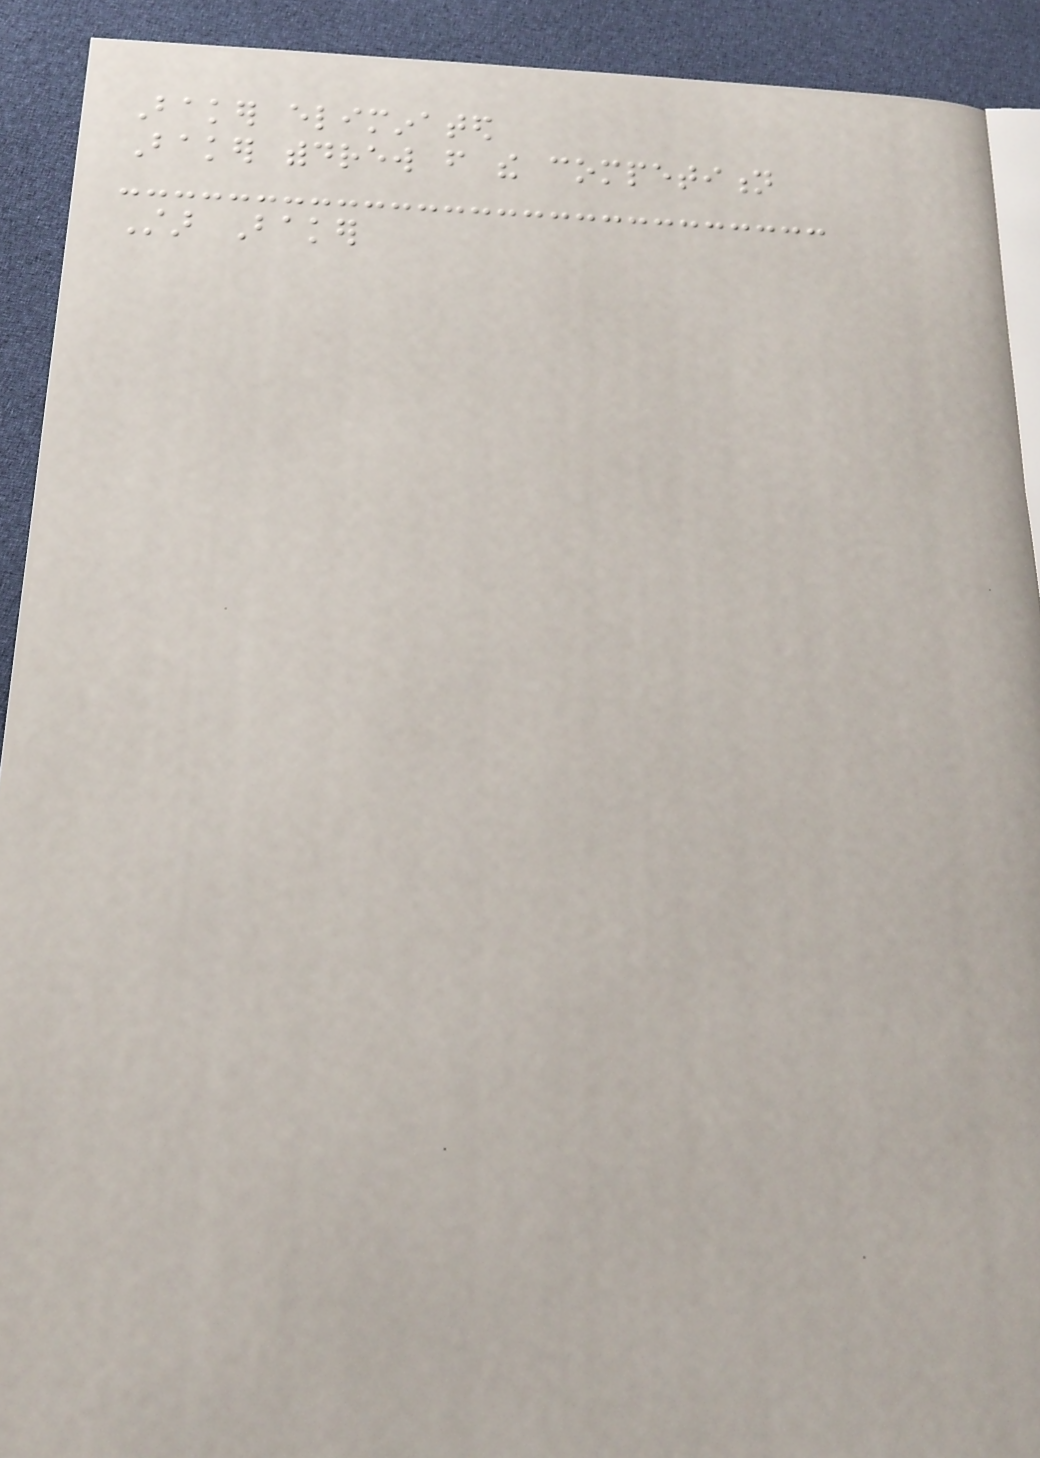Baker eliminated
Baker withdrew from the competition
Star Baker
